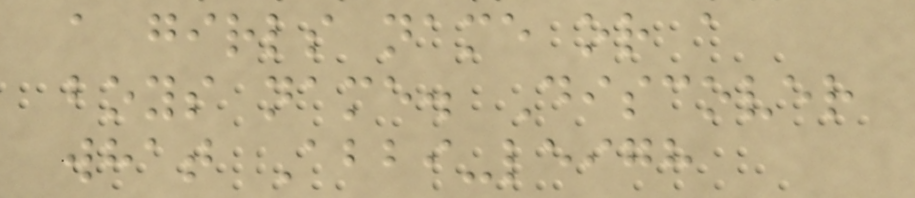a girls name or a
boys name. Discover
what Abbi-leigh
